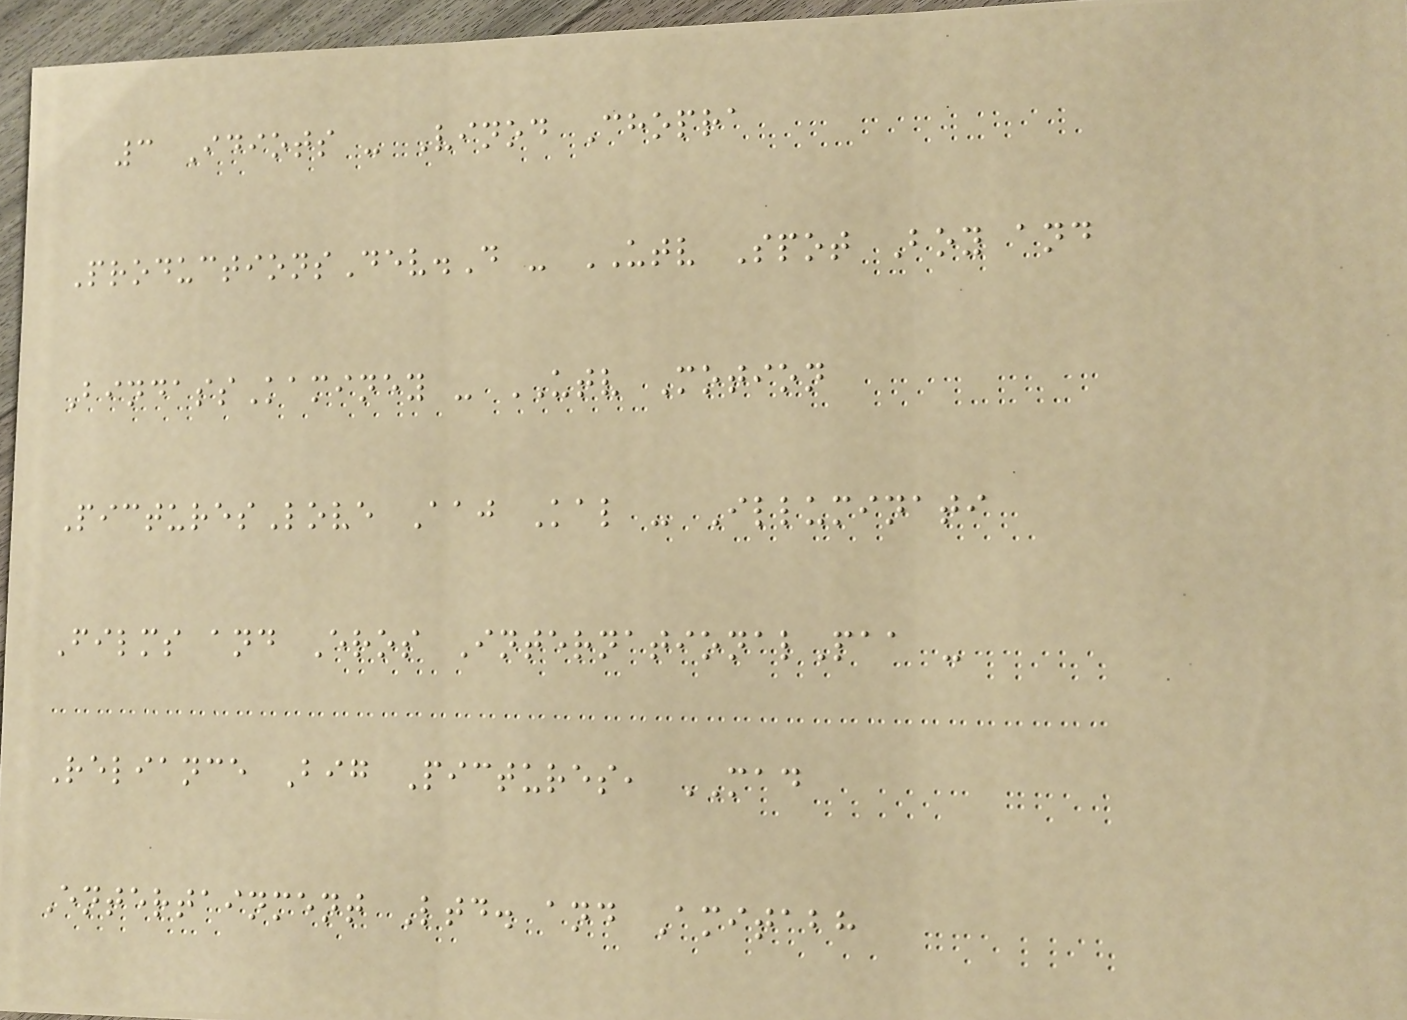3 Idiots - Vinod Chopra
ProductionsDev.D - UTV Spot Boy and
BindassKaminey - UTV Motion
PicturesLove Aaj Kal - Illuminati
Films and Eros InternationalPaa -
Reliance Big Pictures, MAD
Entertainment Ltd. and Amitabh
